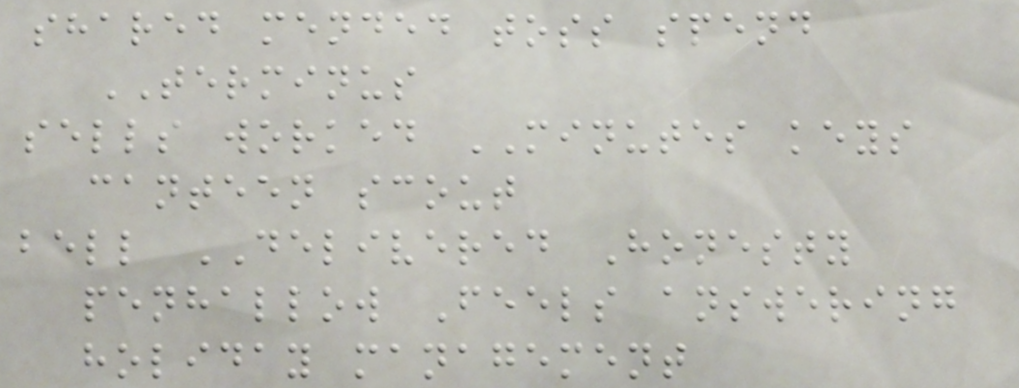shared mended toss spend
TERMINUS
sells worked MINUTES keys
canteen scout
bell DELIVERED Honesty
penhallow Feels answering
holiday management
